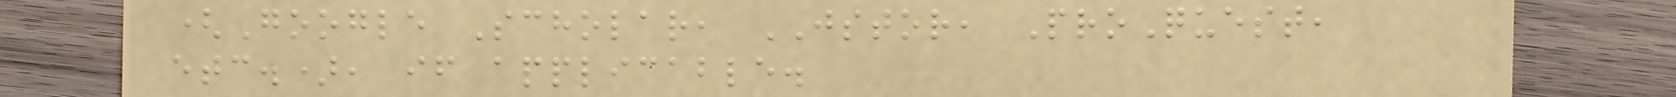(Google Scholar, JSTOR, ProQuest,
etc.), if applicable.
